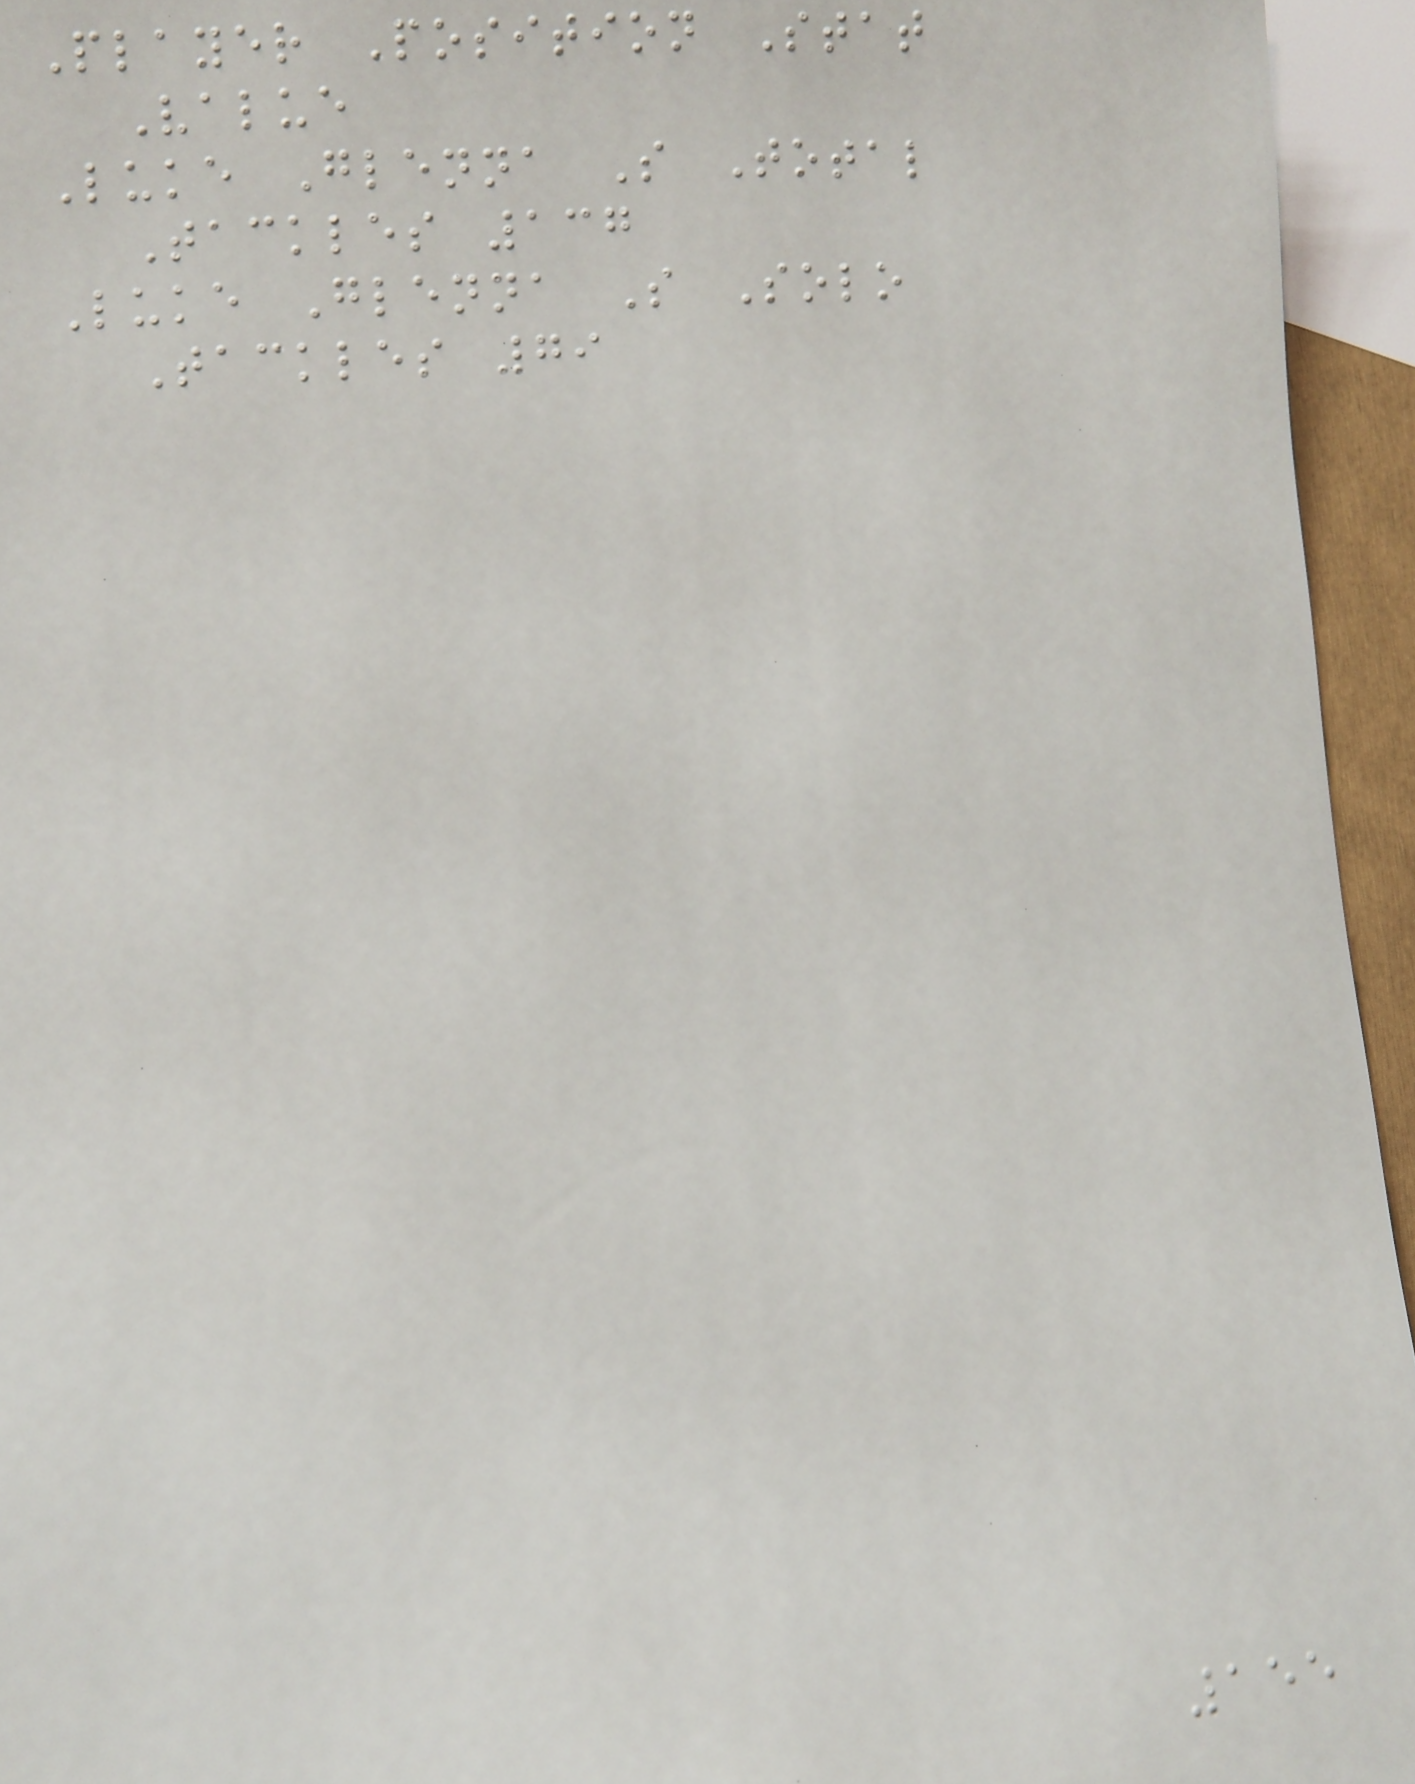Player Position Stat
Value
Luke Glenna S Total
Tackles 137
Luke Glenna S Solo
Tackles 79
155
